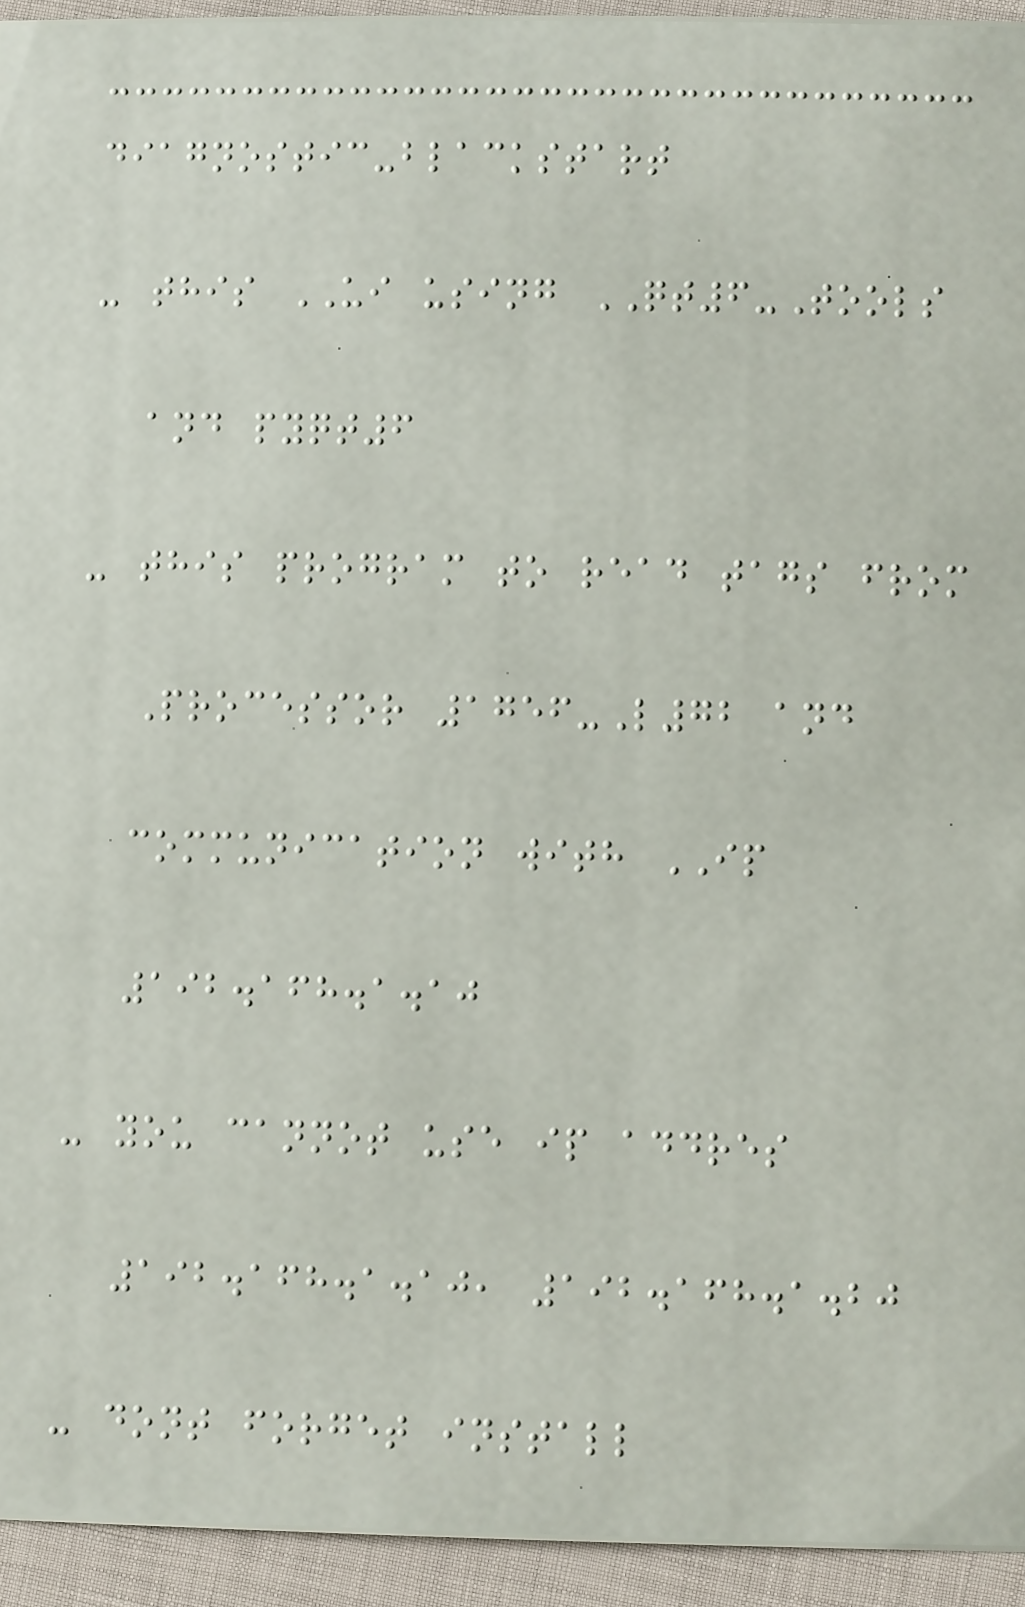diagnostic-blackstart
- this UI using QT6-Tools
and pyqt6
- this program to read tags from
Processor 1756-L72 and
communication with IP
192.168.1.10
- you cannot use ip addres
192.168.1.10, 192.168.1.20
- dont forget install
